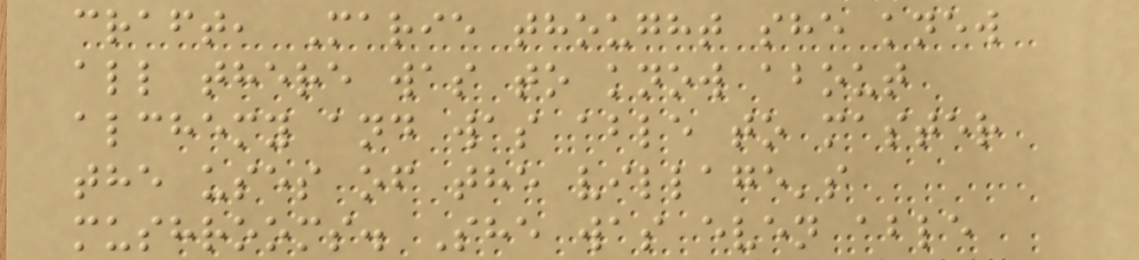craft, Marie thought she knew
all there was to know about
alchemy and was able to master
the uses of the village's
mushrooms. She was even able
